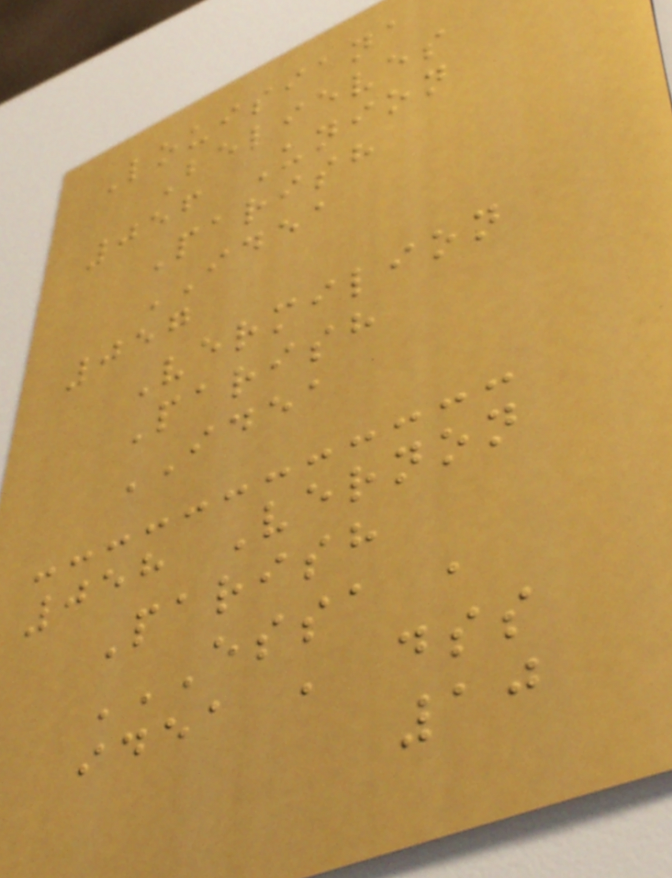Louisiana
Believes
056 Union
Parish
IDEA
057
Vermilion
Parish
IDEA
058 Vernon
Parish
ESSA ,
IDEA , DSS
10
